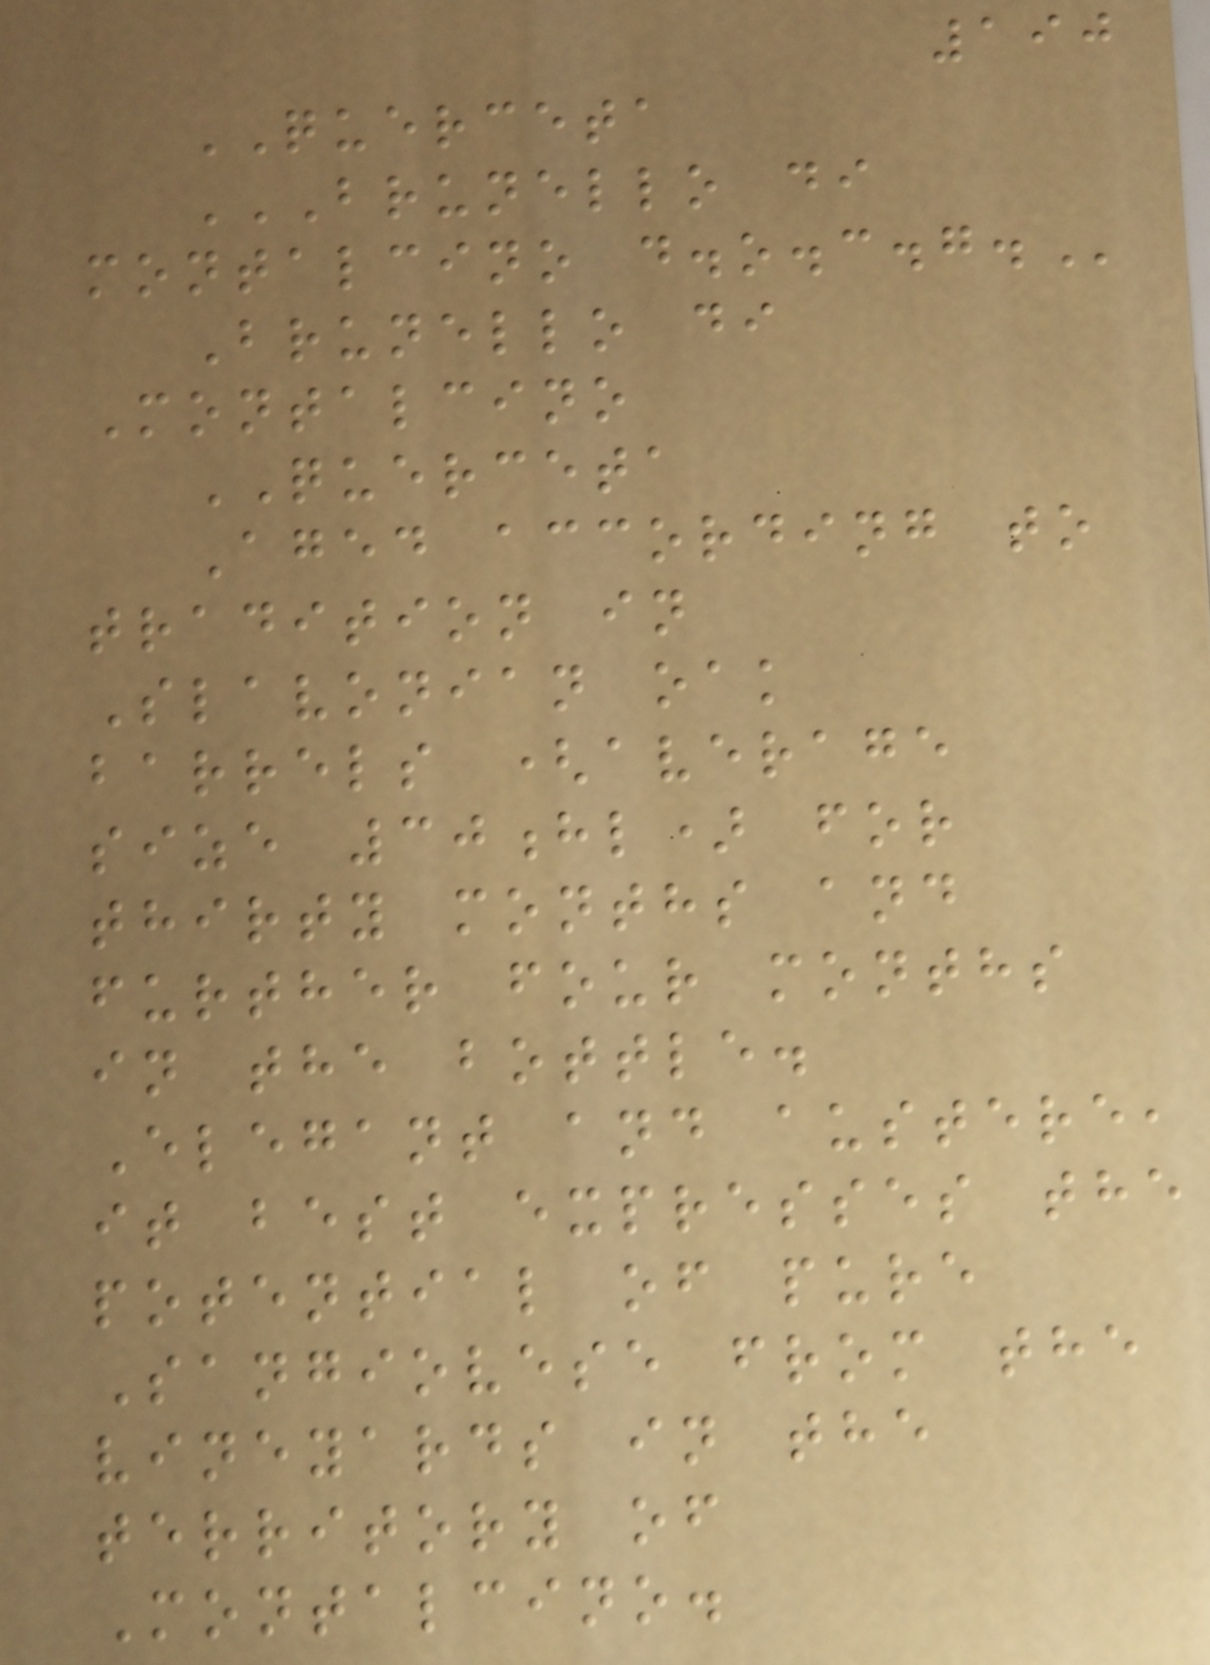190
QUERCETA
BRUNELLO DI
MONTALCINO D.O.C.G.
Brunello di
Montalcino
QUERCETA
Aged according to
tradition in
Slavonian oak
barrels (average
size 30hl) for
thirty months and
further four months
in the bottle.
Elegant and austere,
it best expresses the
potential of pure
Sangiovese from the
vineyards in the
territory of
Montalcino.
